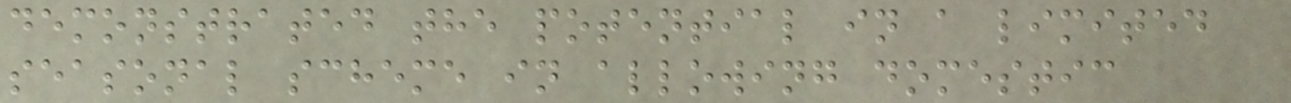demonstrated the potential in a limited
seasonal scheme in allowing domestic
